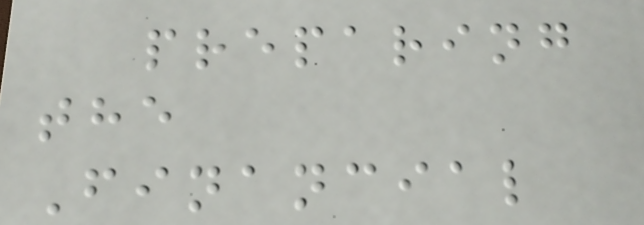preparing
the
Financial
